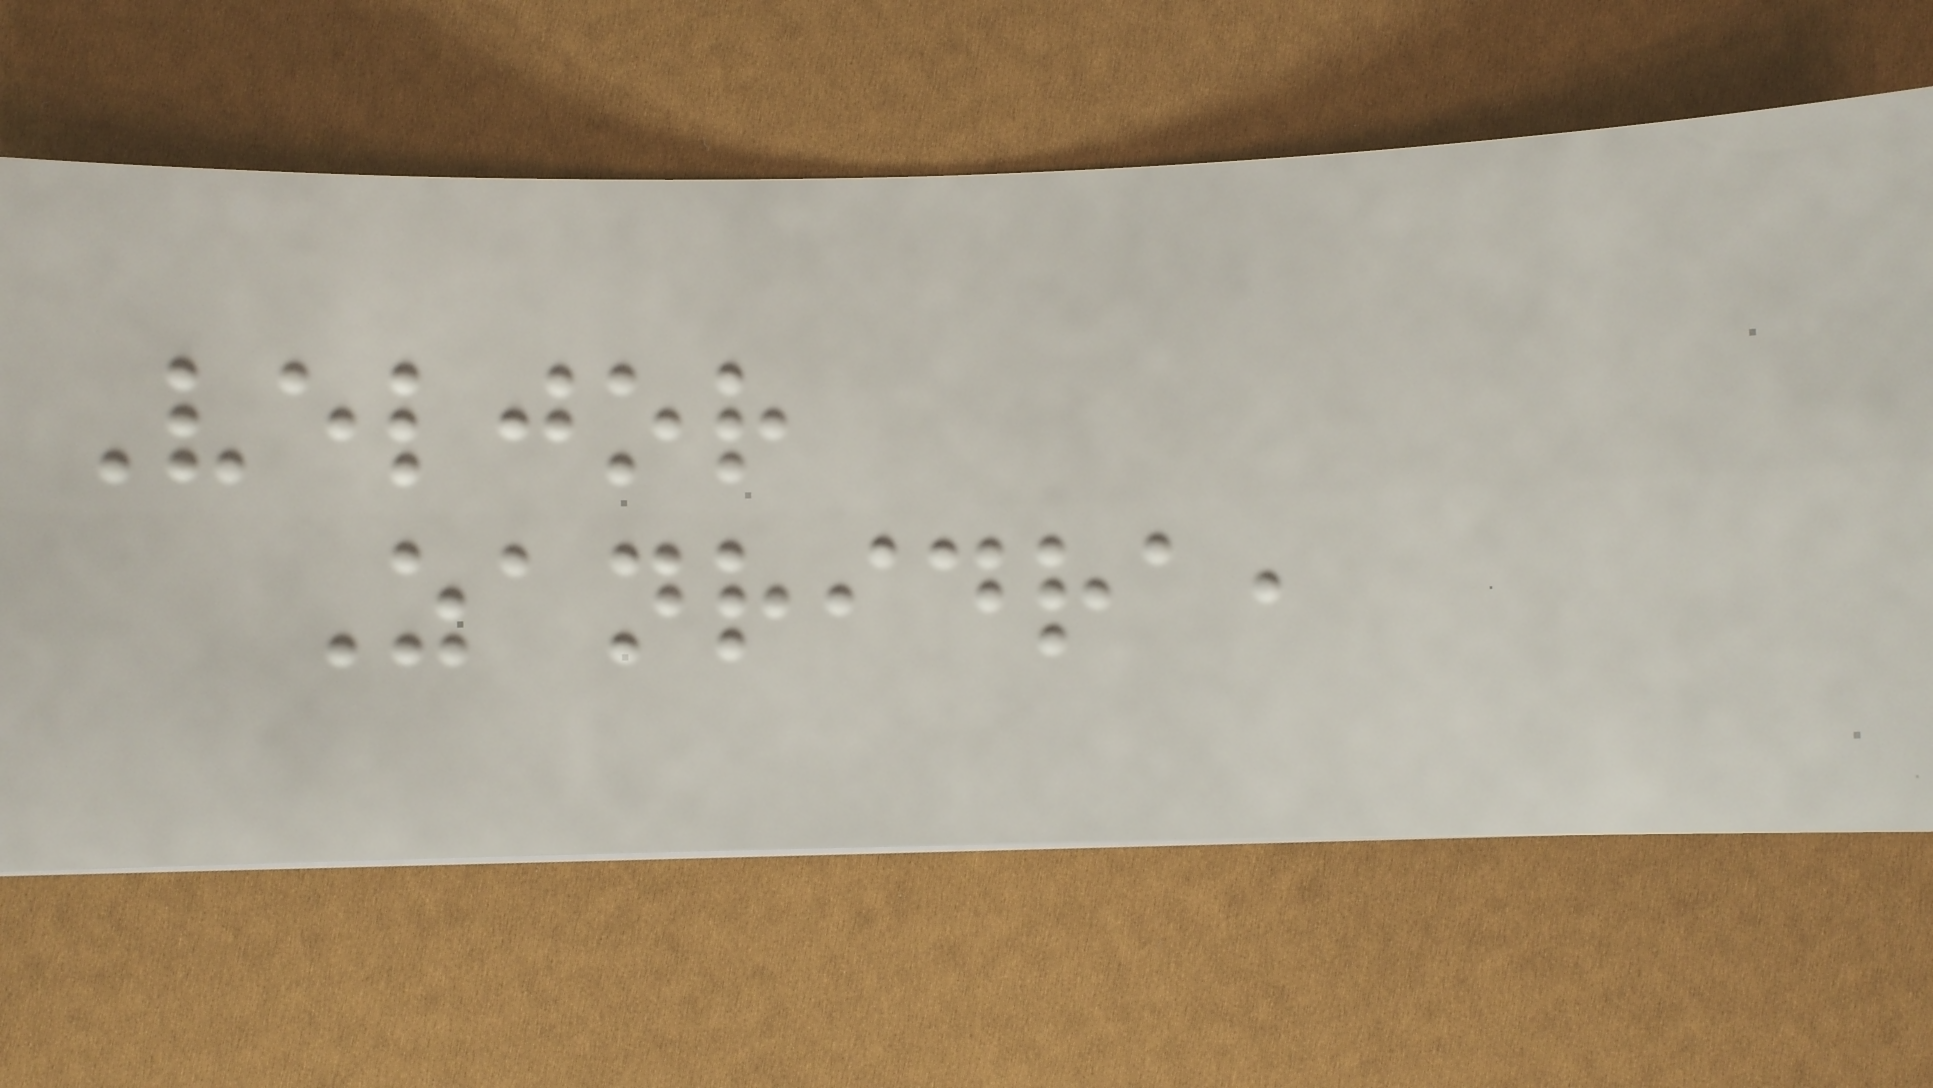Veljor
Zanridra,
